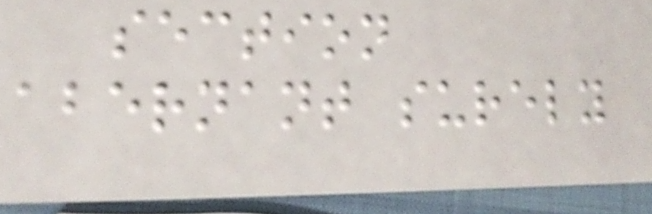section
abernant surely
